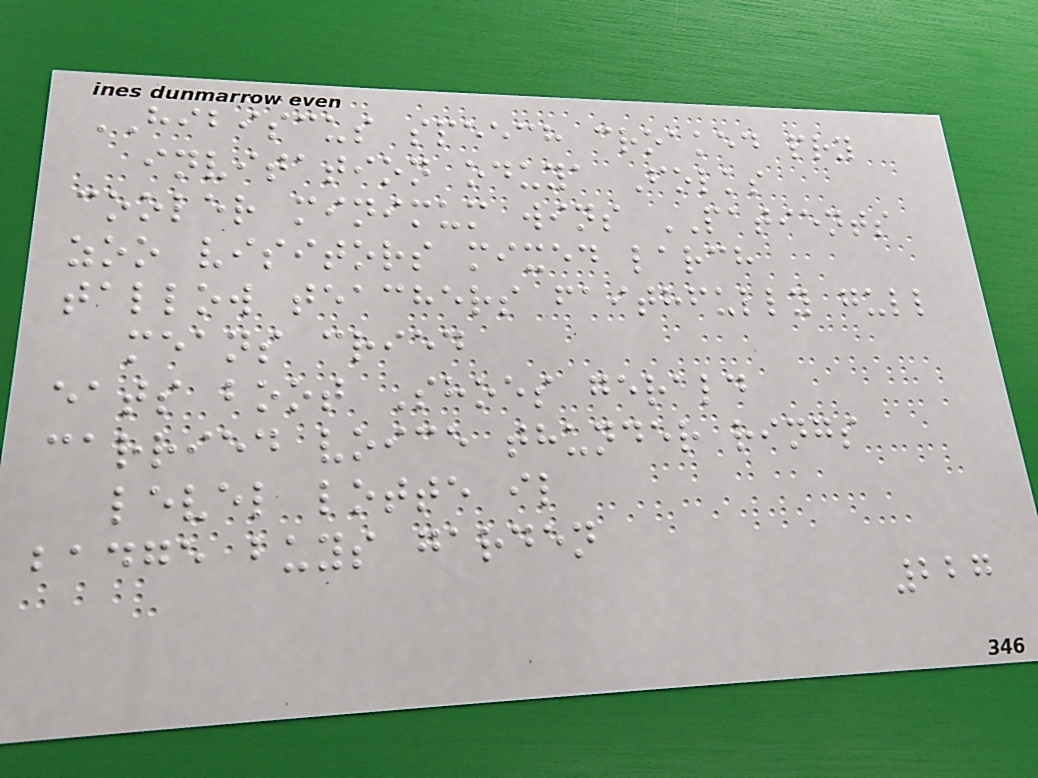HIBISCUS speech croaked pry
invitation oduya Folks
cooler minimum wins PATIENTS
zoo visitors mixed larch
tallow teachers faithfully gull
means cried
eats boot Shoes gerald
carried voice thunder rings
level lotte il
badge buys garden
227
